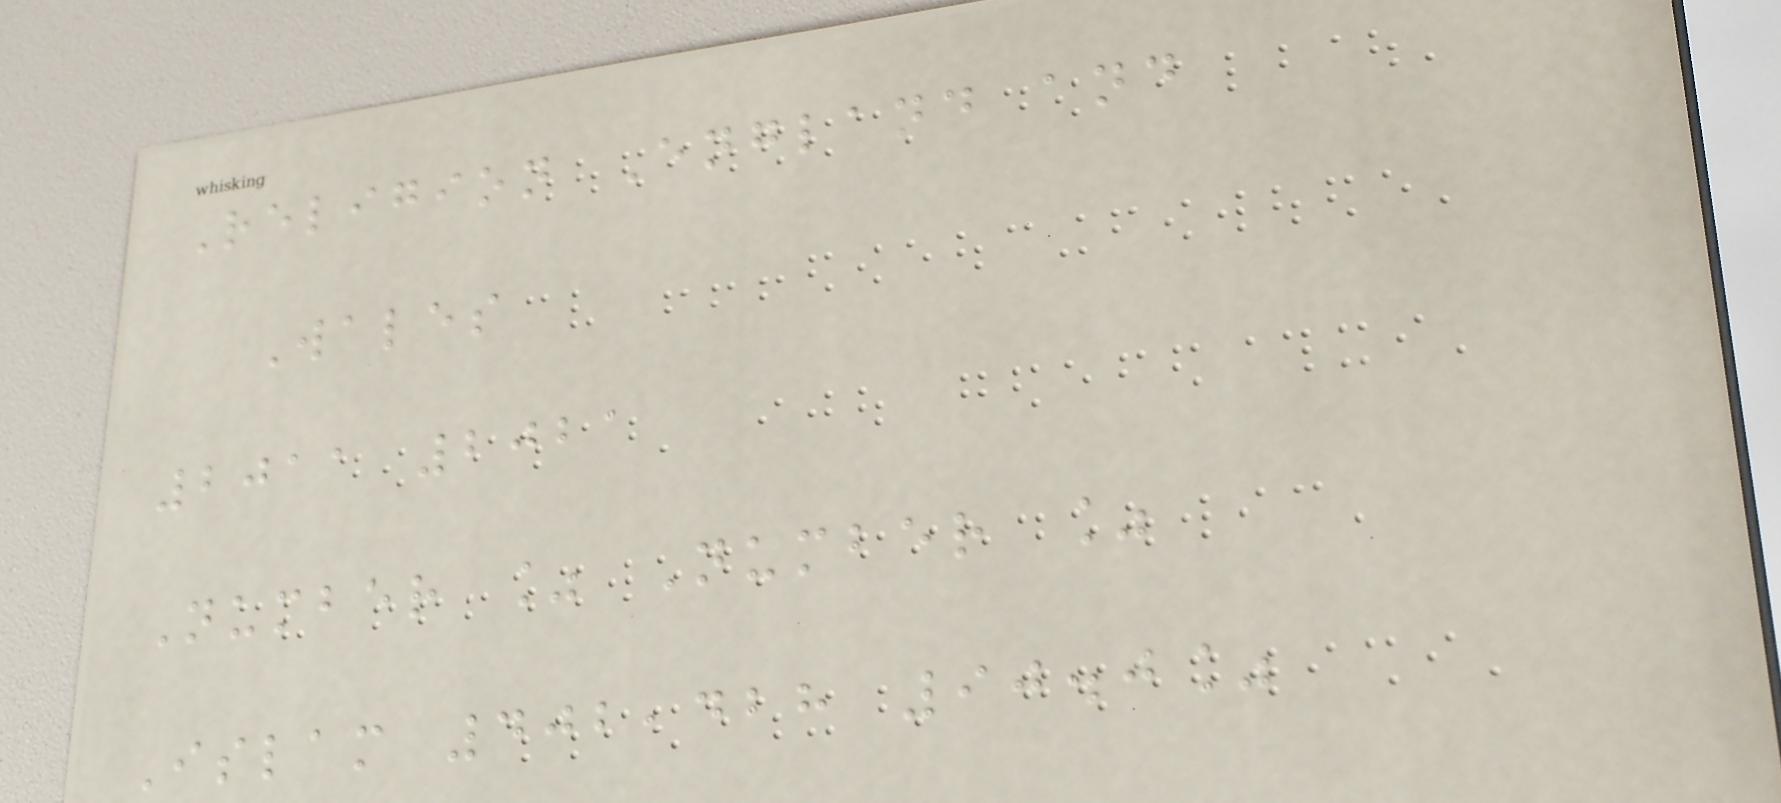Religion England and
Wales
2011 2021
Number % Number %
Islam 402,428 90.0%
